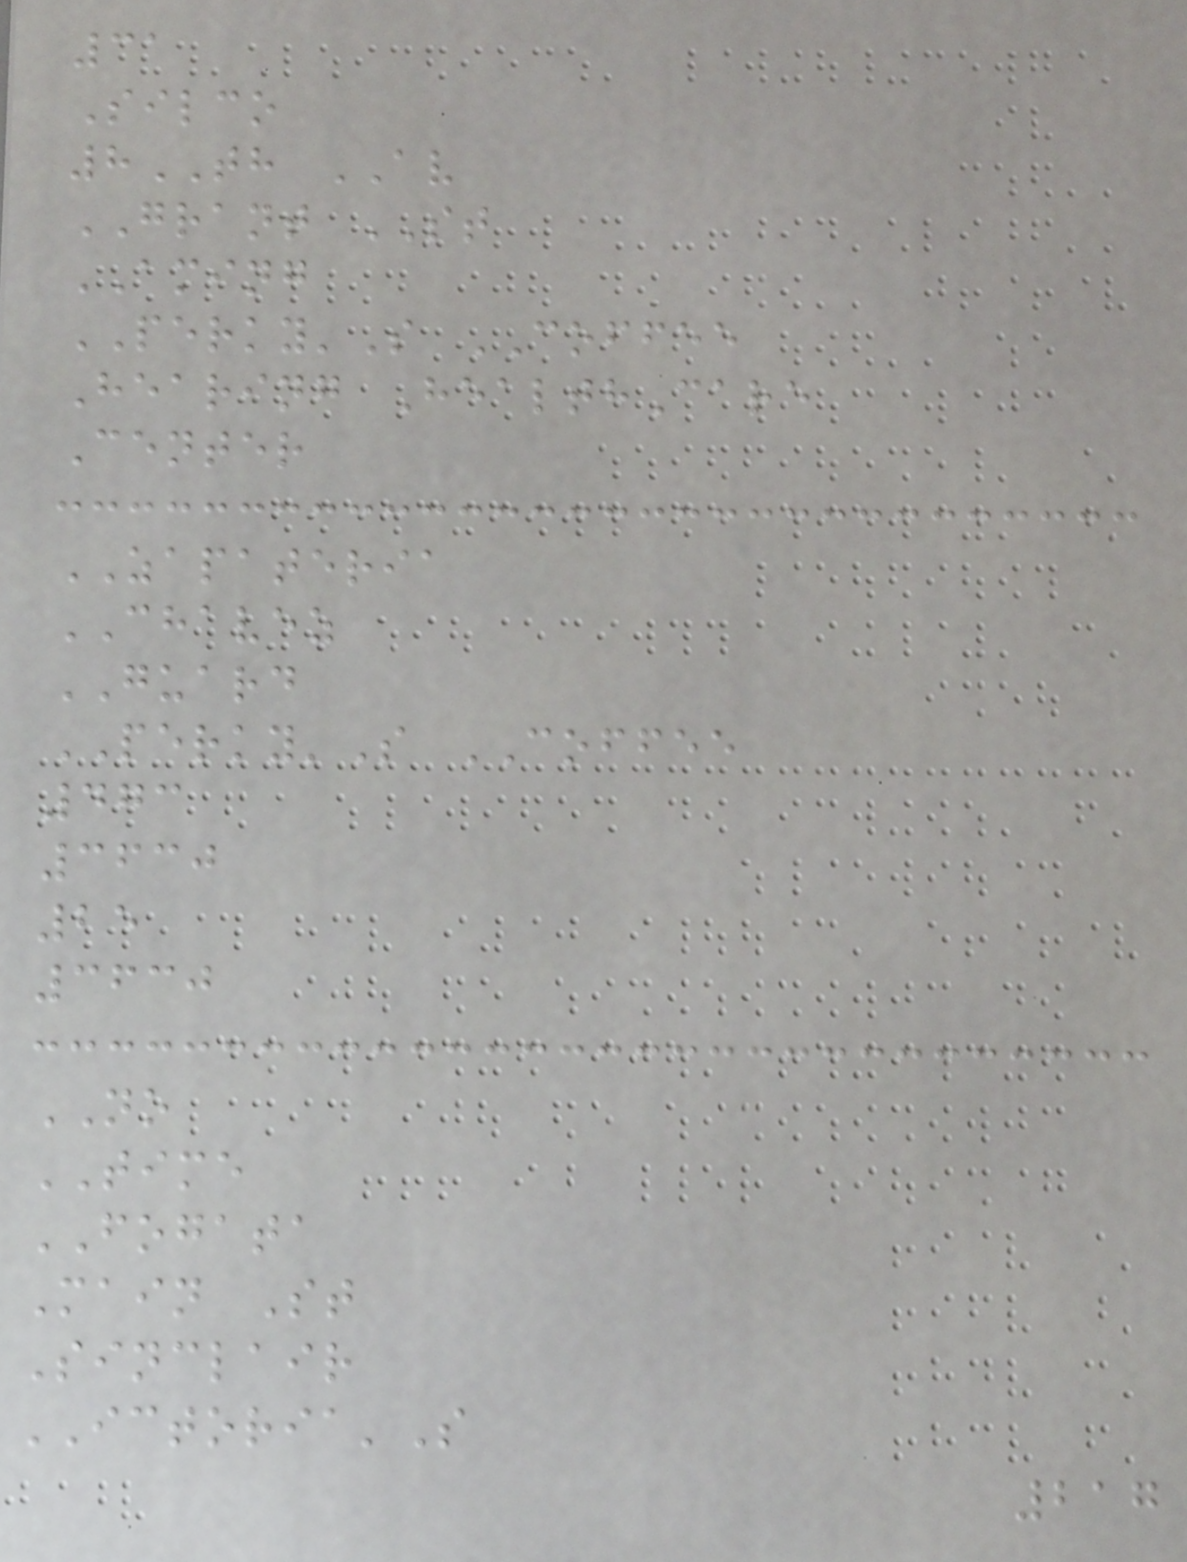31
Silco
8TH AV
GRANT ST
AMING
PERKY'S COFFEE
Hearing HealthCare
Center
ZAPATERIA
CHAVEZ
GUARD
PERKY'S COFFEE
473
3630
25
3630
NO
TIME
FOGATA
Main St
Sinclair
ICTORIA'S
217
